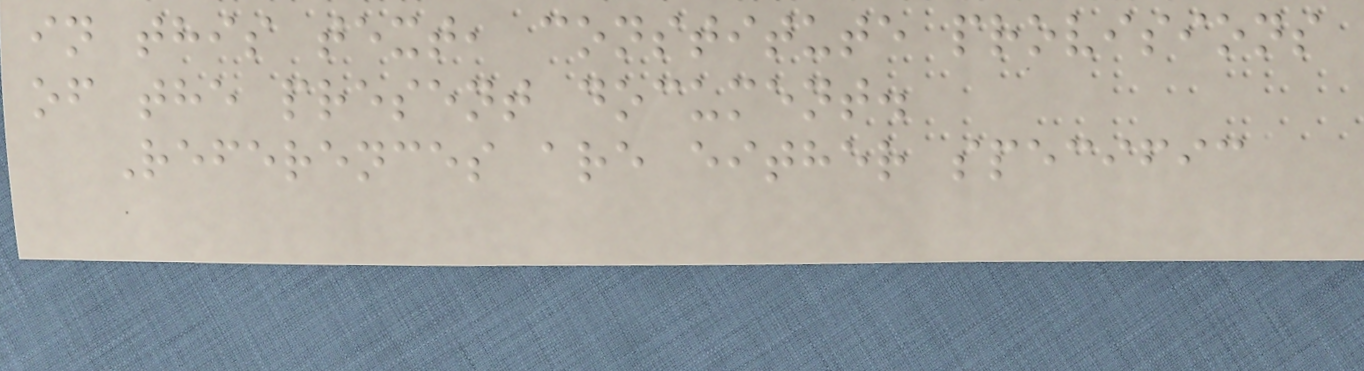in this text, constitute provisions
of the present document.
References are either specific
